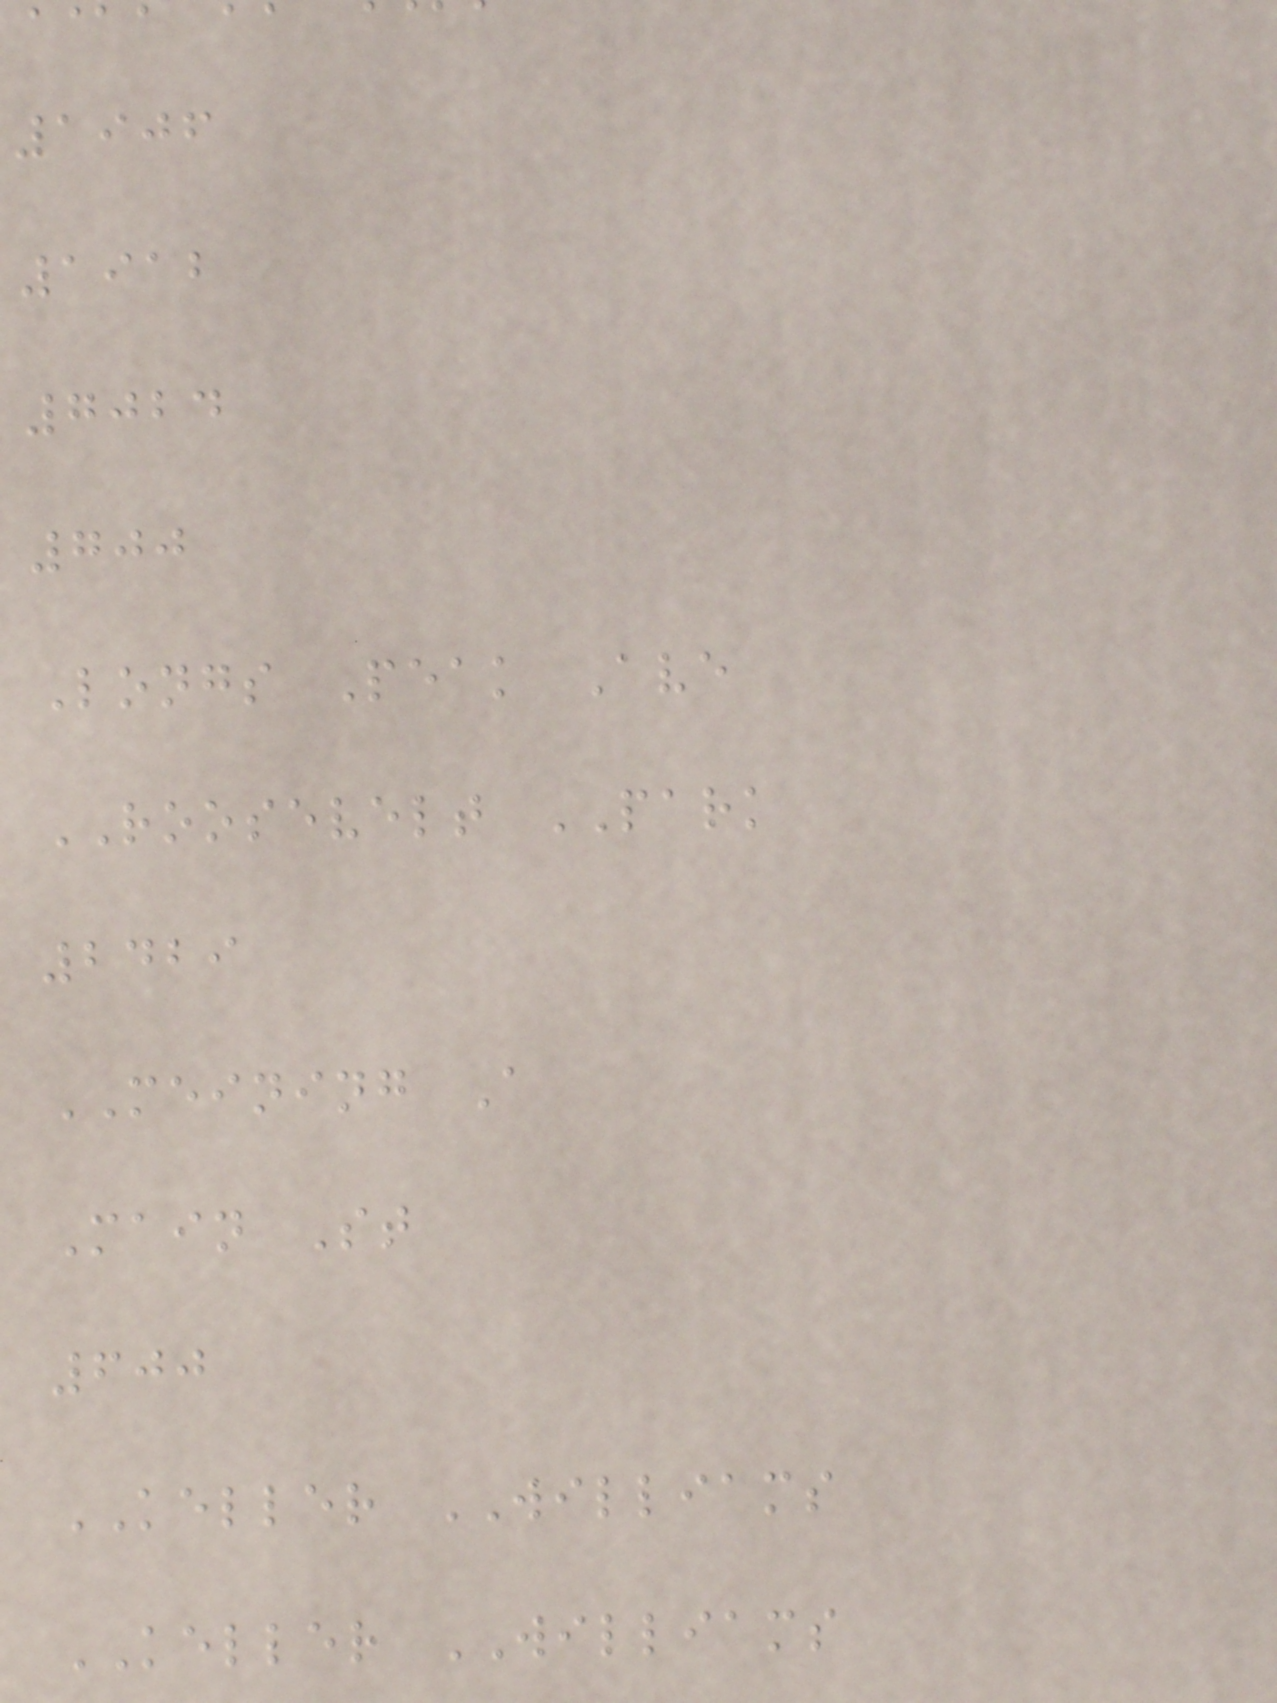1906
1912
7024
700
Longs Peak Ave
ROOSEVELT PARK
2429
MEINING A
Main St
600
KELLER WILLIAMS
KELLER WILLIAMS
